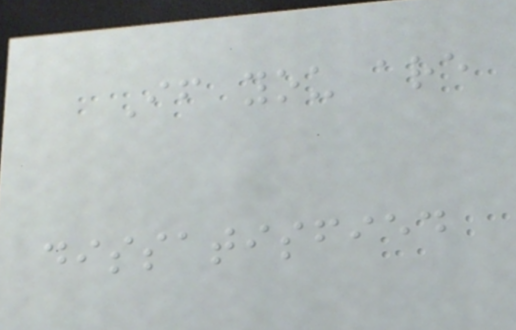If you are
dissatisfied
